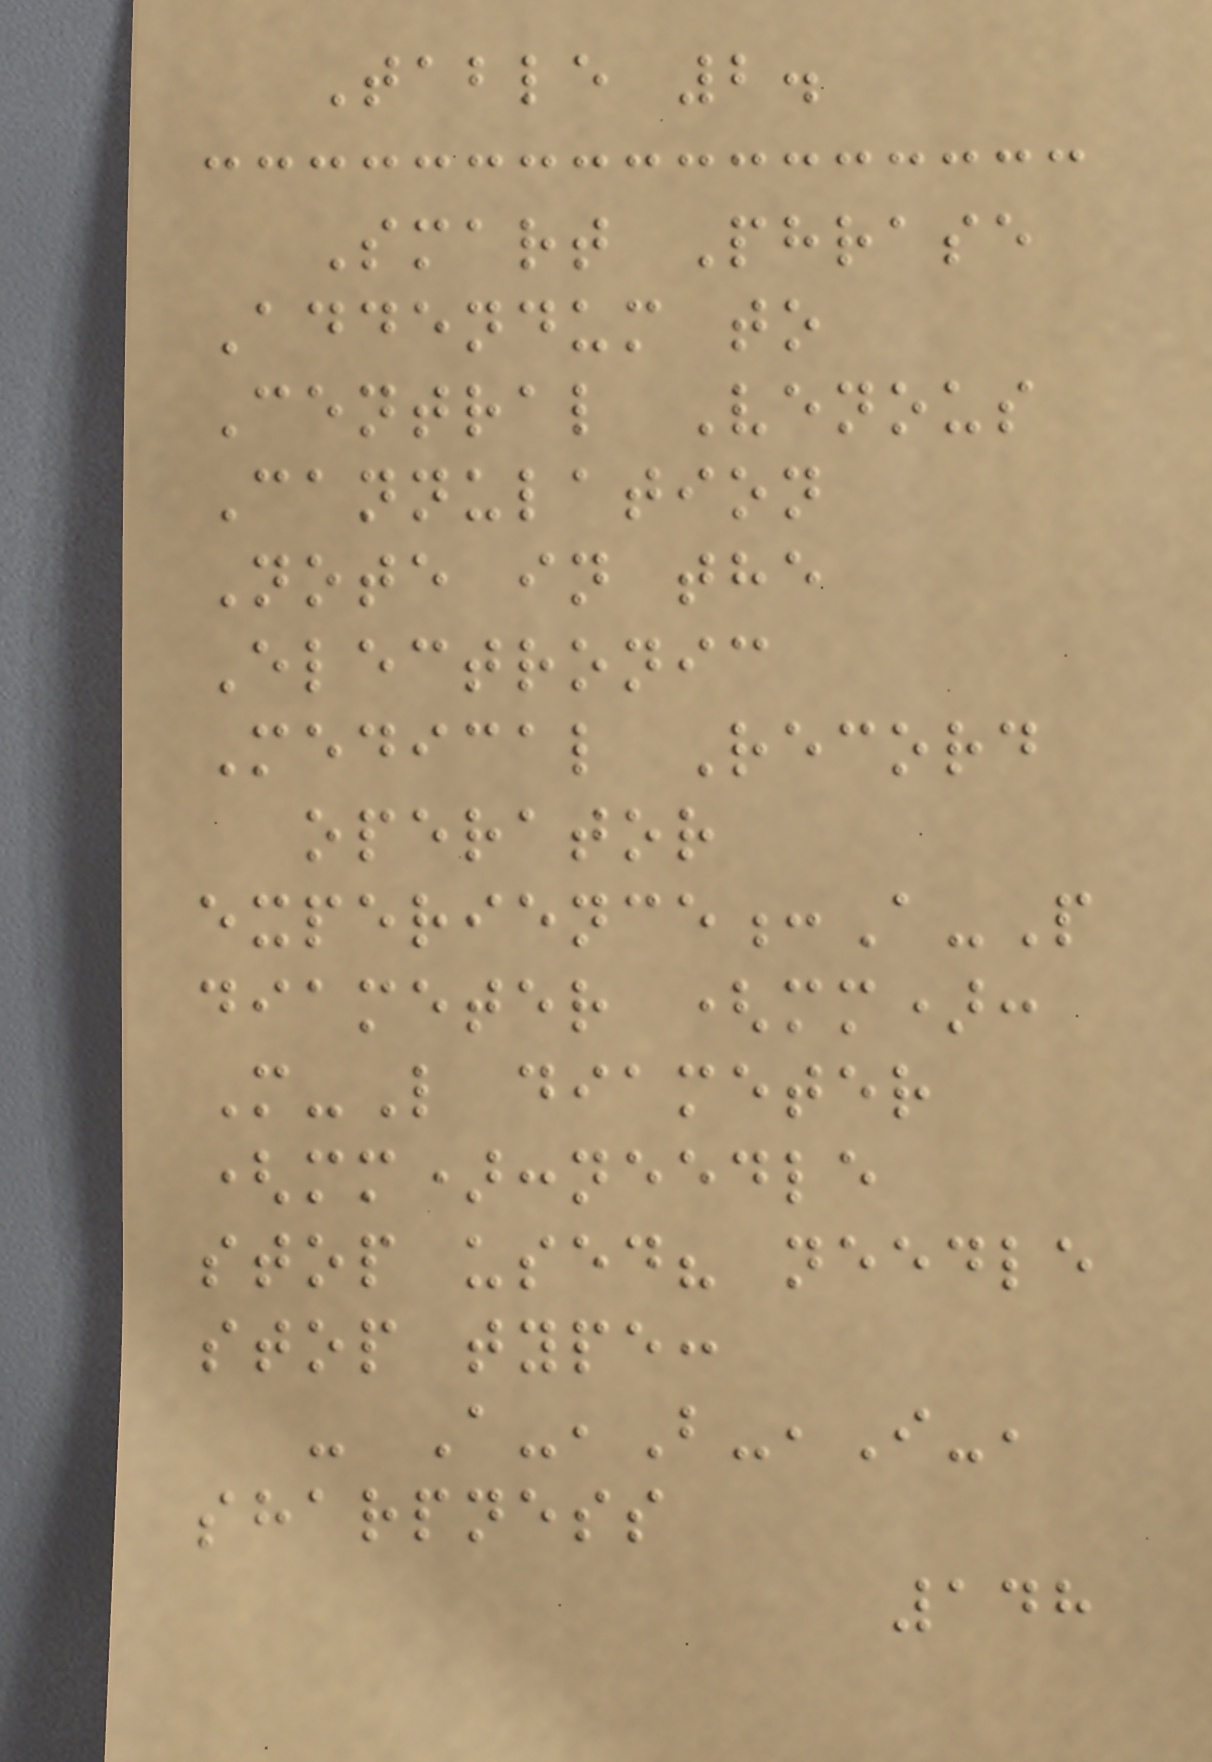Table 2.
Smart Phrase
Addendum to
Central Venous
Cannulation
Note in the
Electronic
Medical Record
operator
experience:A-P
diameter (mm):
M-L diameter
(mm):needle
stop used? needle
stop type:
- A-,B-,I-,
sharpness
148
